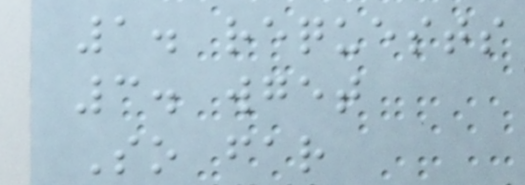1. requests
3. wget
So far
